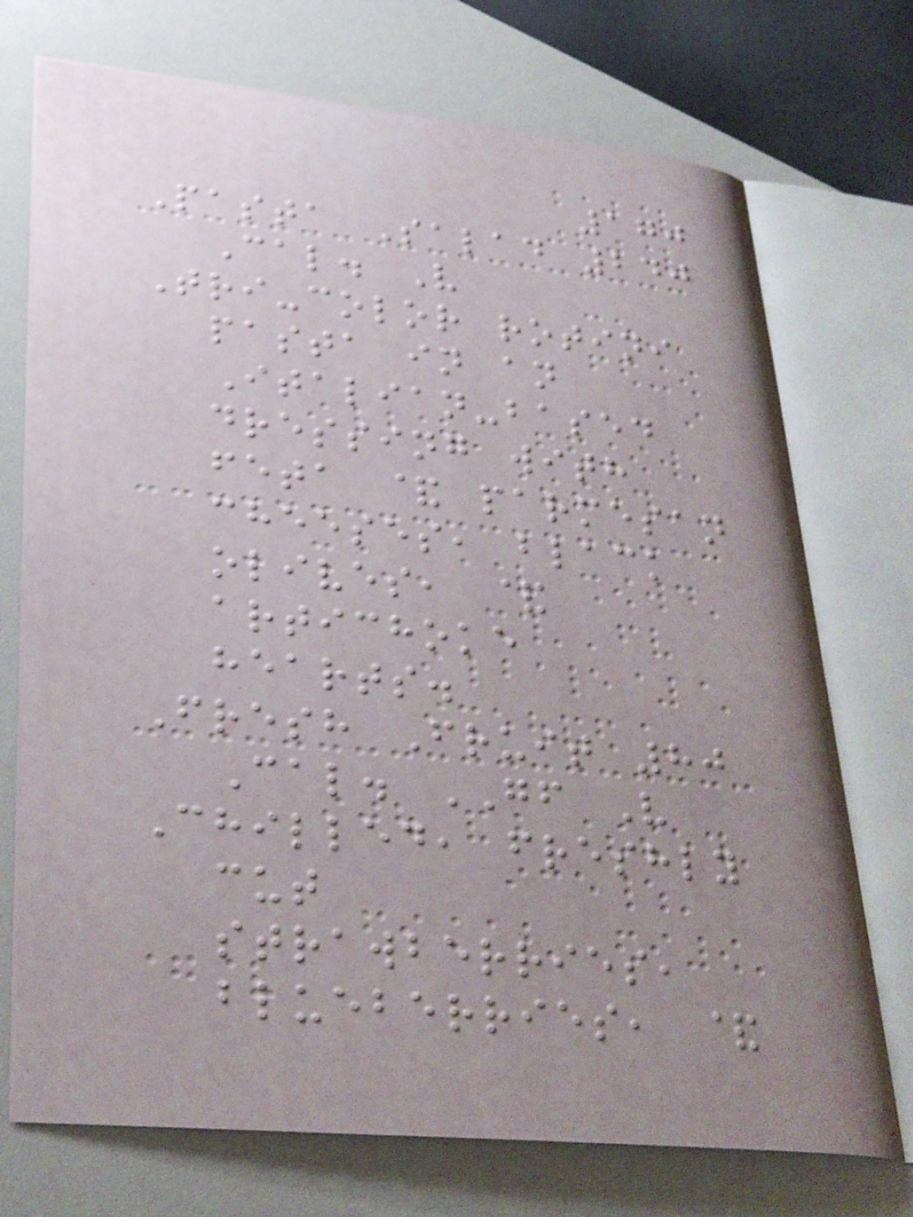170
Pasta Salad 240
Cal. V
Tri-color rotini
pasta in an
Italian-based
dressing with
feta & parmesan
cheeses, black
olives, &
artichoke
hearts.
Fresh Fruit 80
Cal. GF V
Chilled, freshly
cut
strawberries,
blueberries, &
